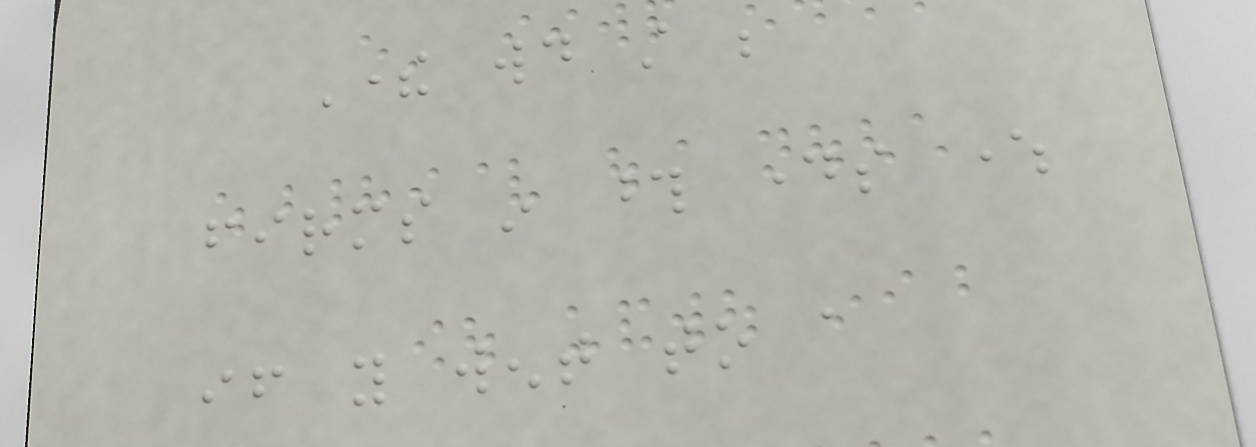There would still be
firms in those days where
if you went to a
